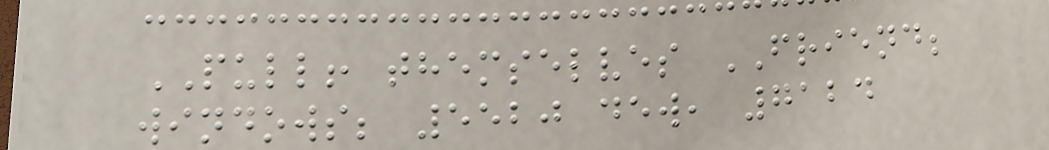PULL! themselves FRIEND;
windows; 5520 dew, 7124
